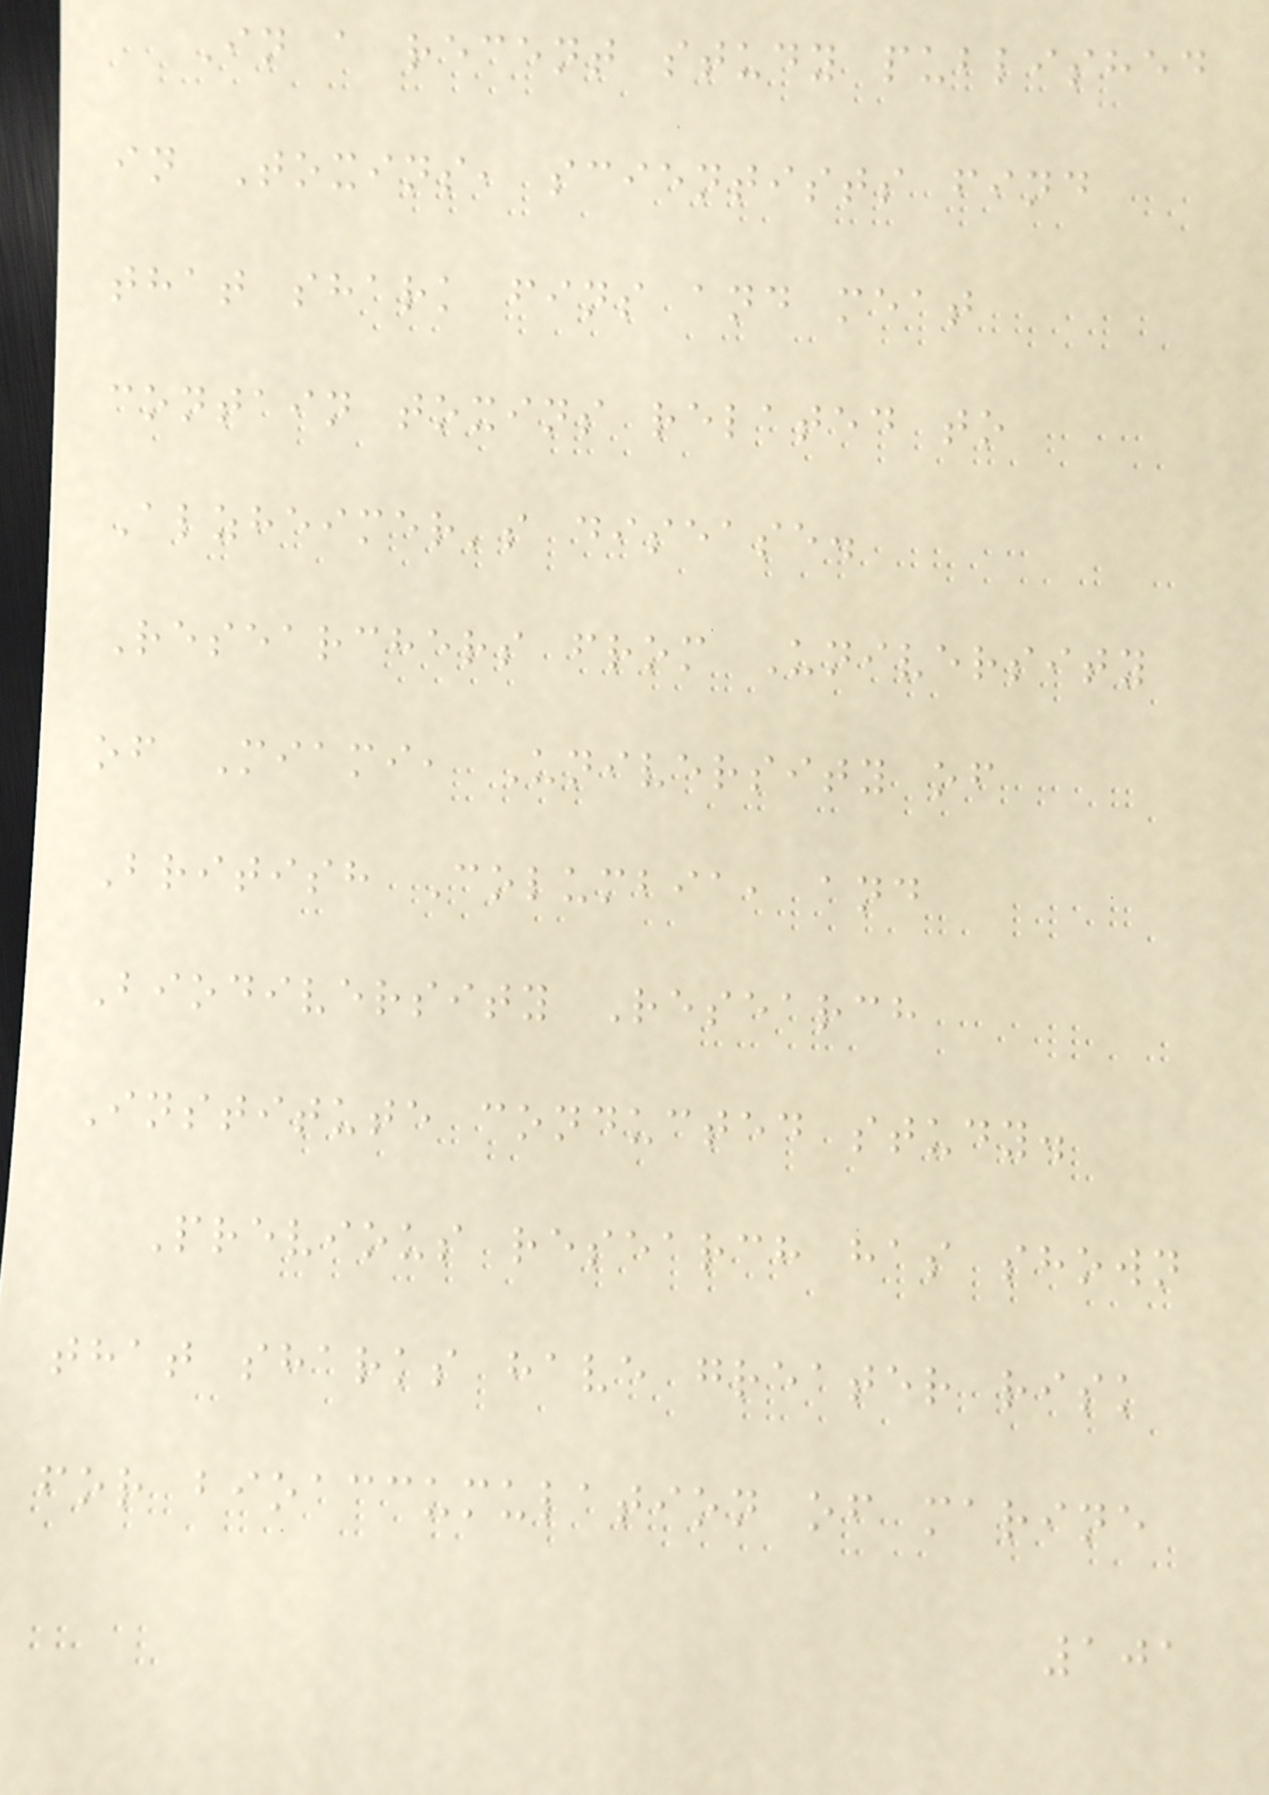In a recent study published
in Toxins, scientists find
that shark fins and meat
contain toxins related to
Alzheimer's disease.
Researchers from University
of Miami, University of
British Columbia, and
Biodiversity Research
Institute conducted study.
Previous research has shown
that sharks have greater risk
for bioaccumulation of marine
101
